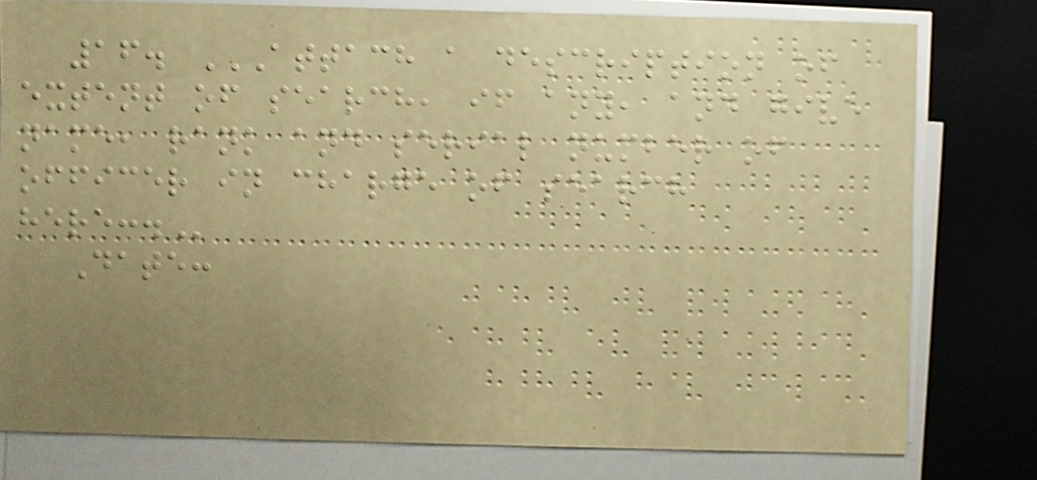16. ATTACH A DESCRIPTION OF
EXTENT OF SEARCH, IF ANY, AND GIVE
NAME, RANK AND SERIAL NUMBER OF
OFFICER IN CHARGE OF SEARCH
HERE:.
Date:
